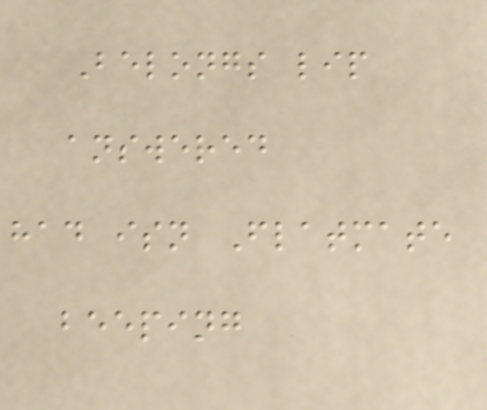Belongs lip
answered
had isn Flatmate
beeping
